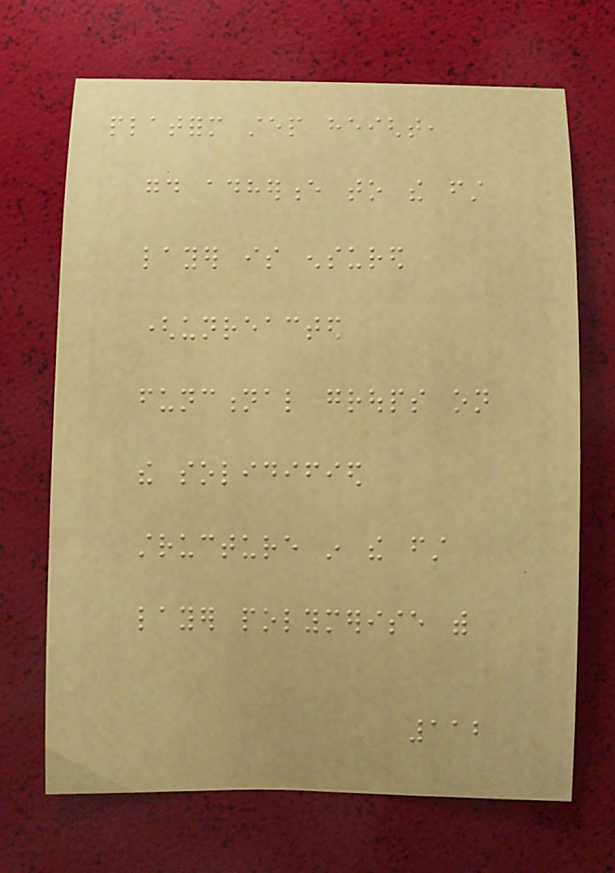platform step height,
good adherence to the first
layer is ensured
(unreacted
functional groups on
the solidified
structure in the first
layer polymerise with
112
